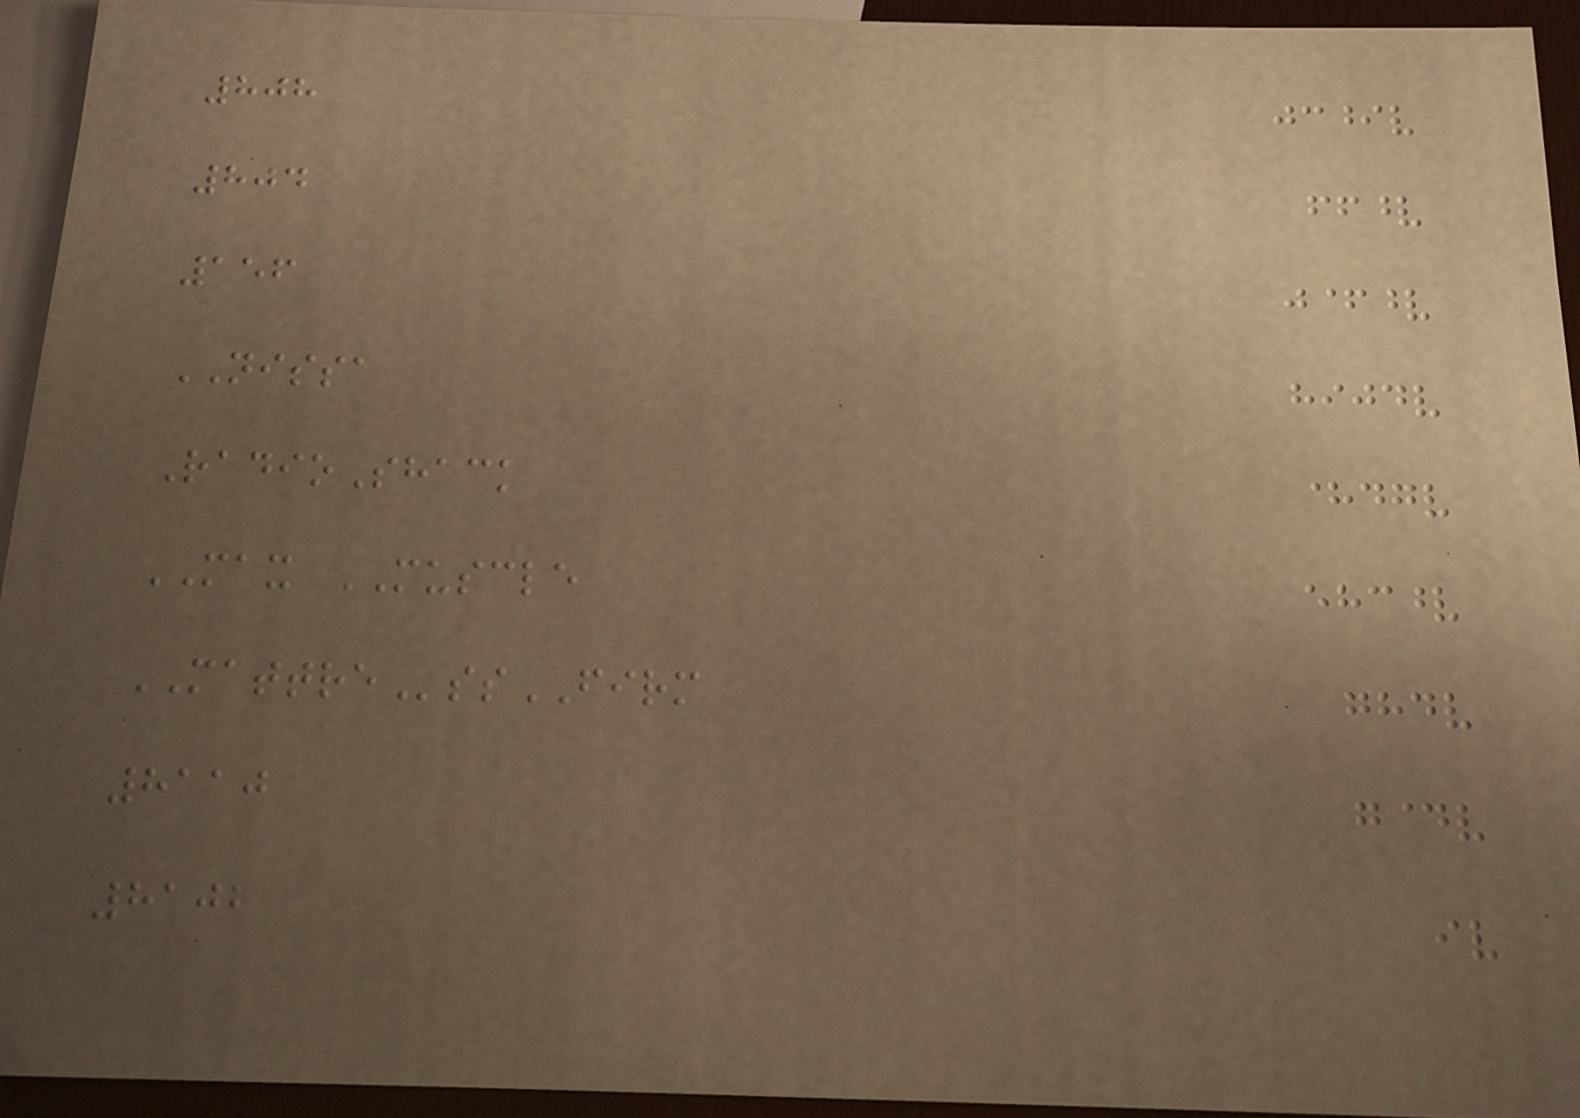808
804
156
NISSA
RadioShack
MAX MUSCLE
MATTREssFIRM
8110
8102
